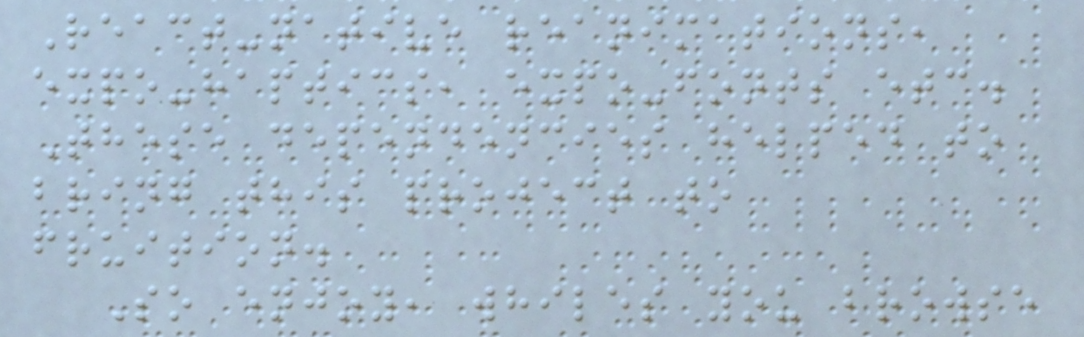React-native reanimations,
expo-haptics, expo-fonts etc.
These dependencies helped to
bring this project to
fruition.
So enjoy, whiles you browse
